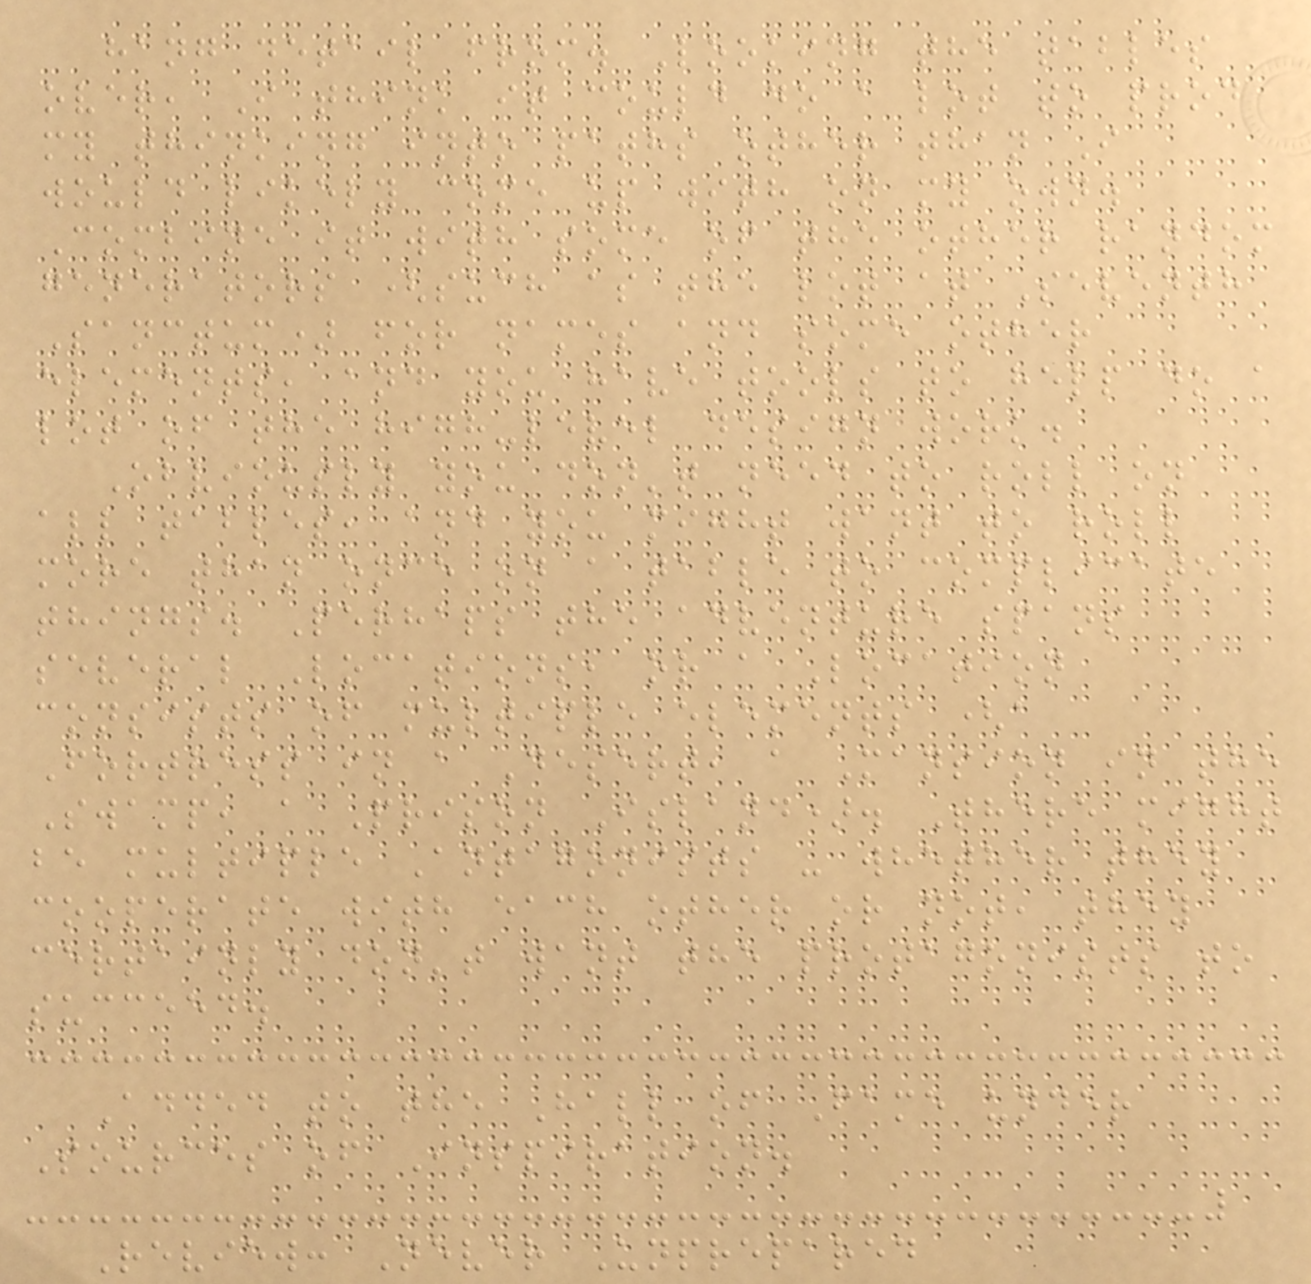hang detail from. Looking the tables
over, I think it could do a lot to prod
my thinking into paths other than I
would likely come up with on my own.
Combine it with some of the other random
generators (such as the lot at Seventh
Sanctum) for names and some other
elements, and you have tools to help do a
lot of the high-level design work.
Obviously you don't need to roll on
all tables, and you might want to roll
more than once on a table to complicate
things. Perhaps the adventure spans
several Locations, or a Location
consists of multiple elements (a
Fortress in a Desert, a Mansion in the
Swamp, a Prison Island). There might
be multiple Antagonists - whether they
cooperate with each other or not, they
certainly don't want the protagonists to
succeed.
Added to the Hall of Fame under
Sources of Inspiration.
Review: Never Unprepared
